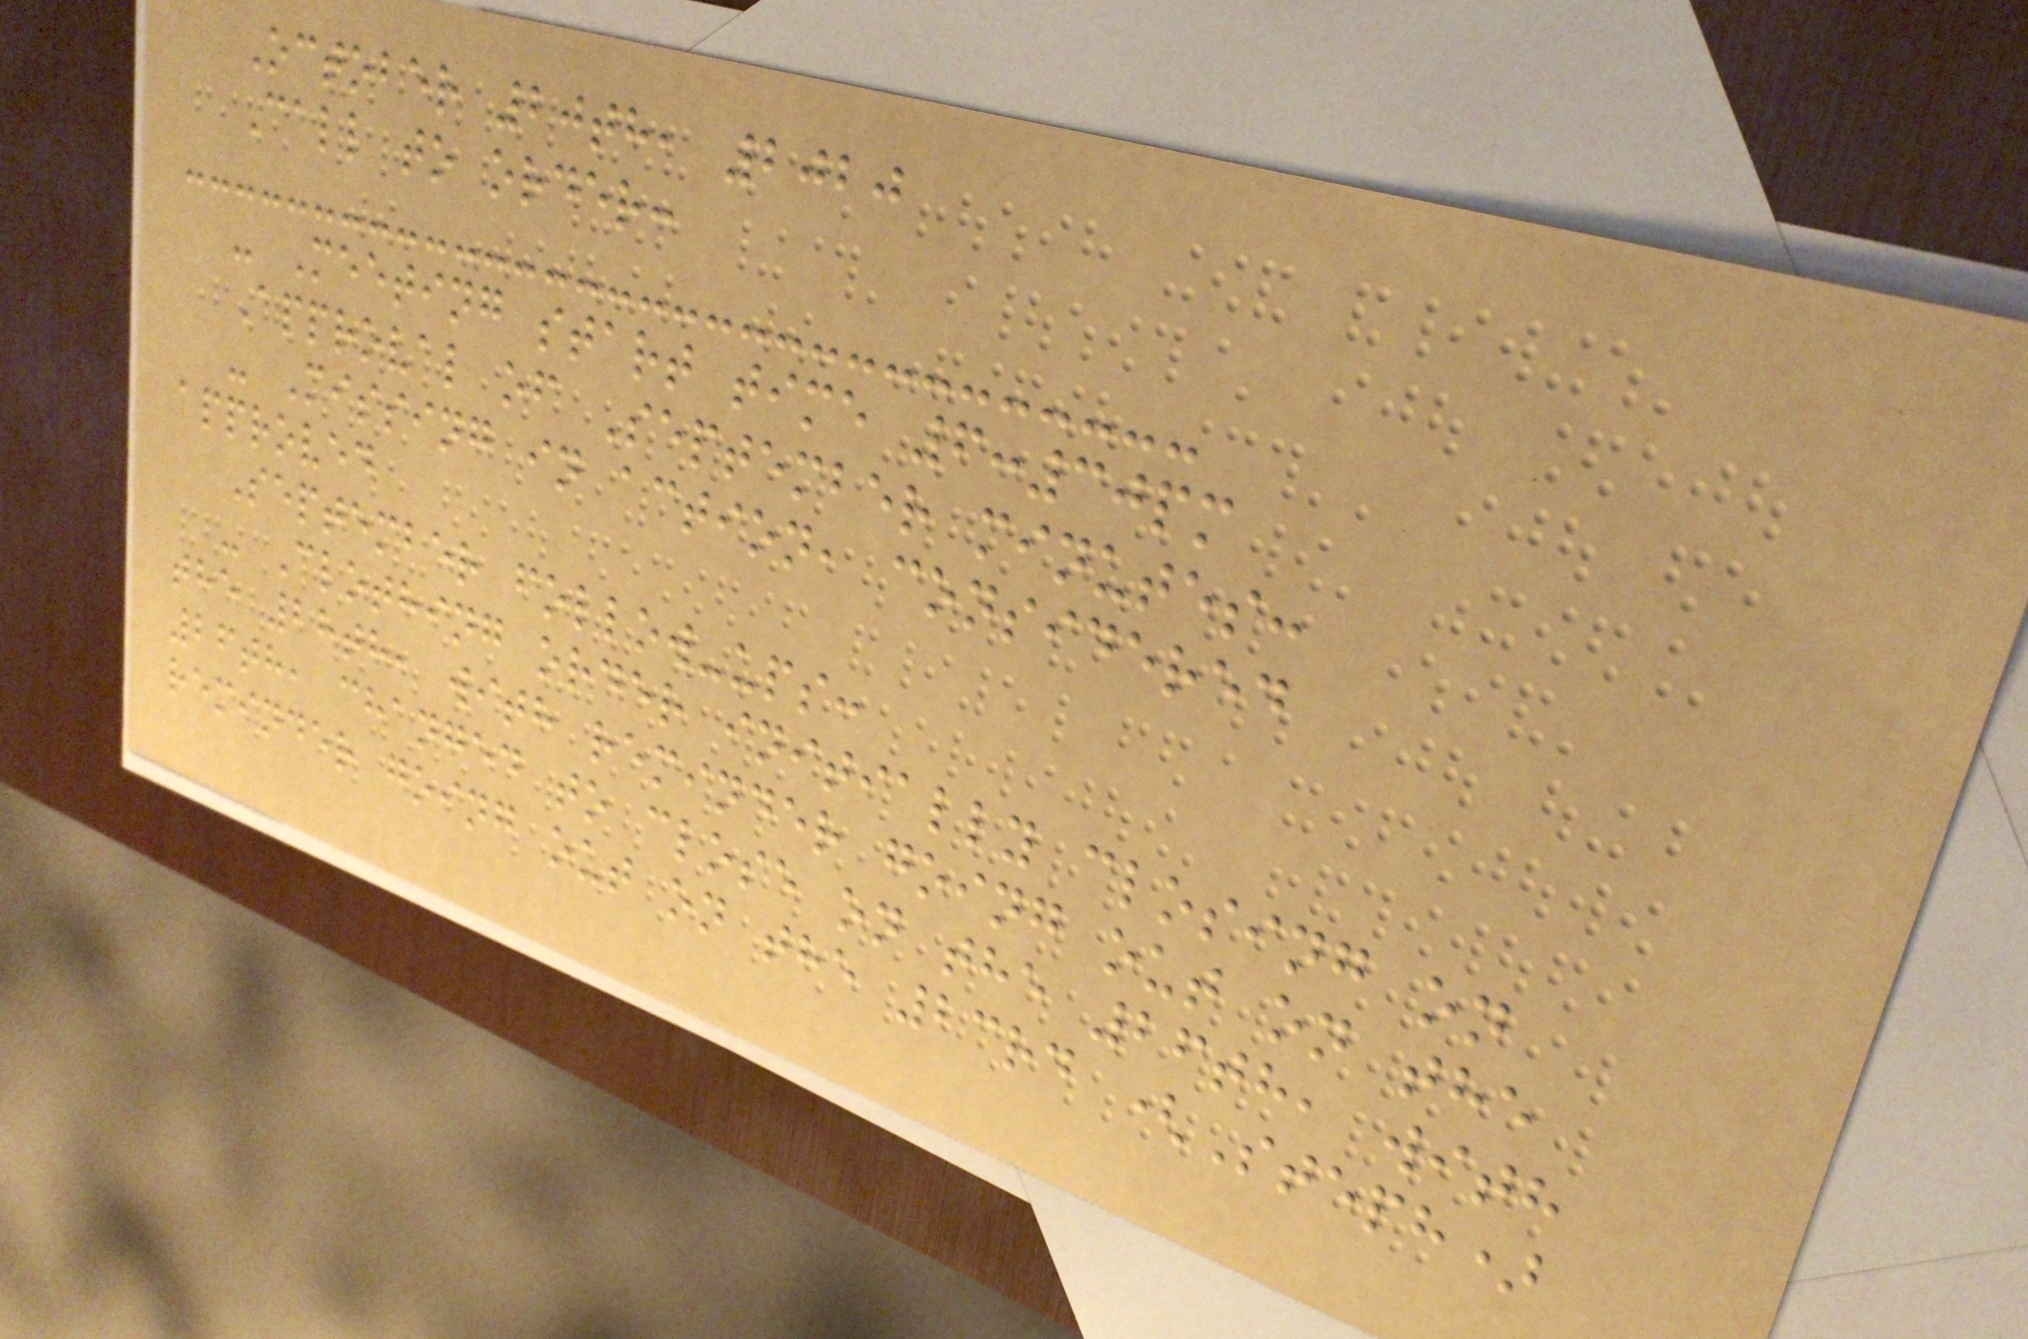October 20th, 2020
Call to order:
- Meeting start time 6:30pm
Approval of September minutes:
- Missing in action, considered
approved
September follow-ups:
- Clothing order initially closing on
the 28th, with reminder going out on the
26th, changed to close on the 26th, with
reminder going out on the 23rd (Steph)
